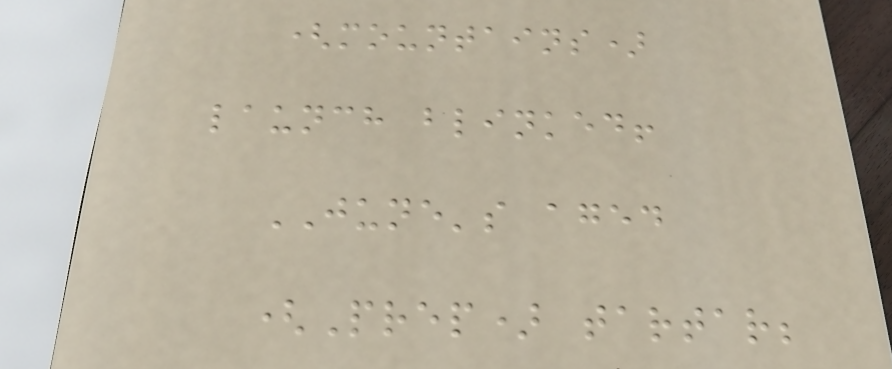(mountains)
launch blinked!
JUNE's aged
(Prep) tartar;
